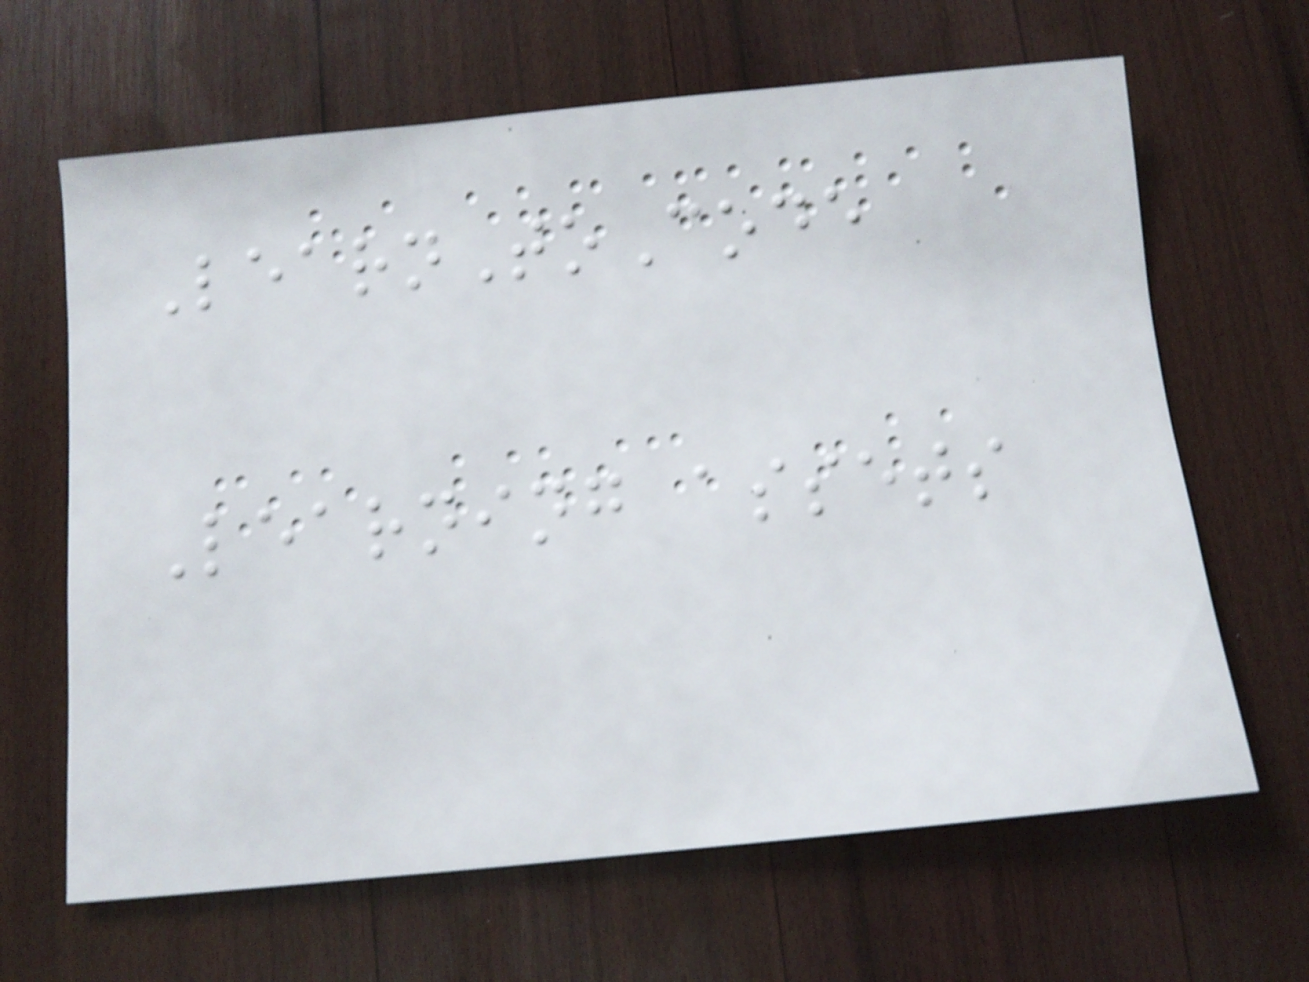LearnToCode
Learning assets
